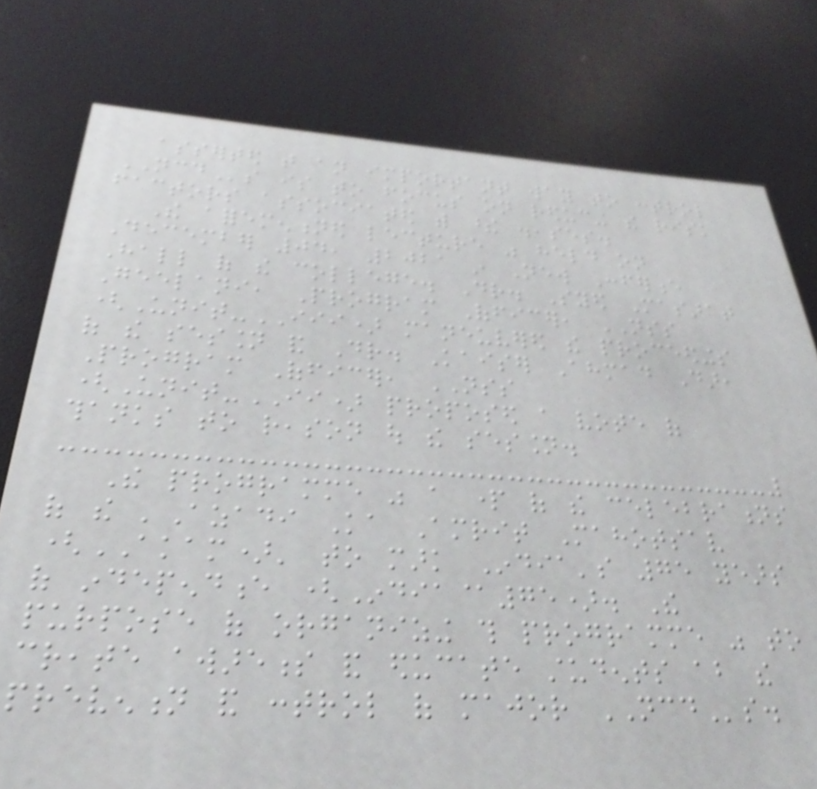asserted that an important way to control
NCDs is to focus on reducing the risk
factors associated with these diseases.
The aforementioned lecture was held on
December 04, 2021 in New Conference
Hall of the college. Dr. Syed Masarat
Geelani, Program Officer, NSS
(Unit-III) maneuvered the proceedings
of the session and Dr. Kaiser Ahmad Dar,
Program Officer, NSS
(Unit-II) proposed a vote of
thanks to reason out the session.
The programme was a part of the celebrations
of the 'Azadi Ka Amrit Mahotsav
(AKAM)' to mark India's 75 years
of independence (India@75). The
purpose of organizing this programme was to
create awareness and educate students about the
prevention and control of major NCDs.
